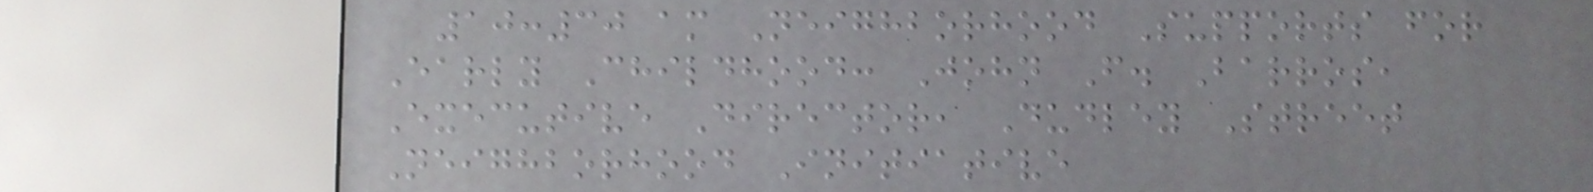10:30 am Neighborhood Supports for
Early Childhood: John F. Barros,
Executive Director, Dudley Street
Neighborhood Initiative
